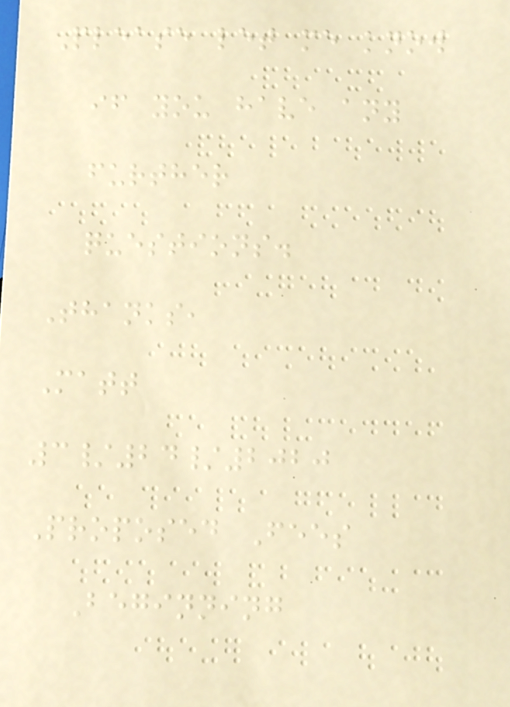Please let me know
if you have any
further
questions.
Thanks,
Matt
3/24/2020
Proposed Fees
Beginning
